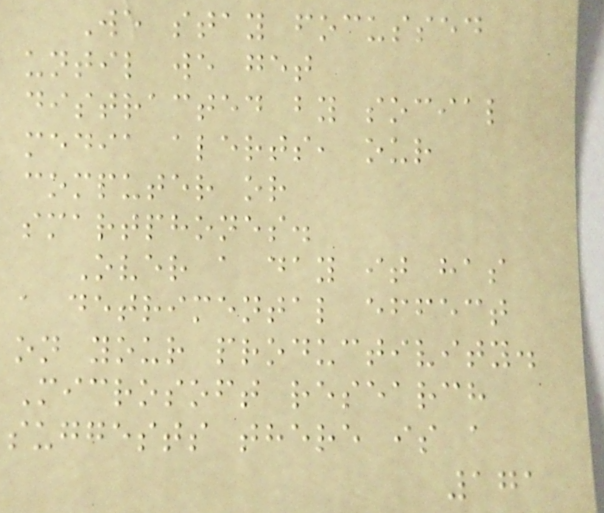We stay focussed
until we get
distracted by social
media alerts, our
computer or
smartphones.
Over a day it has
a detrimental effect
on your productivity.
Microsoft research
suggests there is a
171
